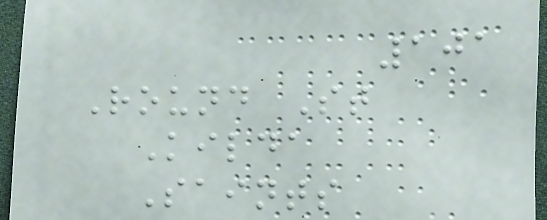101
Round St
Kilda
Saints
